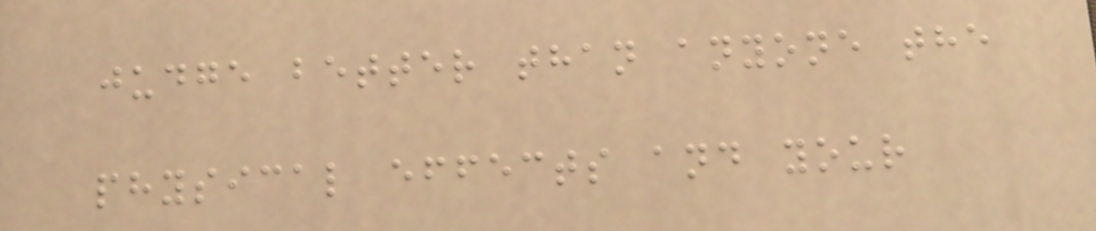judge better than anyone the
physical effects and your
